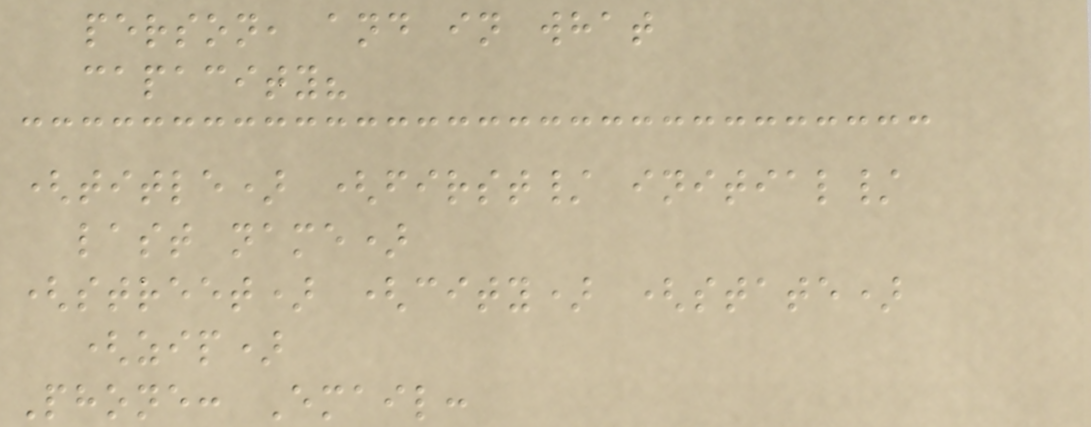person, and in what
capacity?
(title) (first/ initial/
last name)
(street) (city) (state)
(zip)
Phone: Email:
